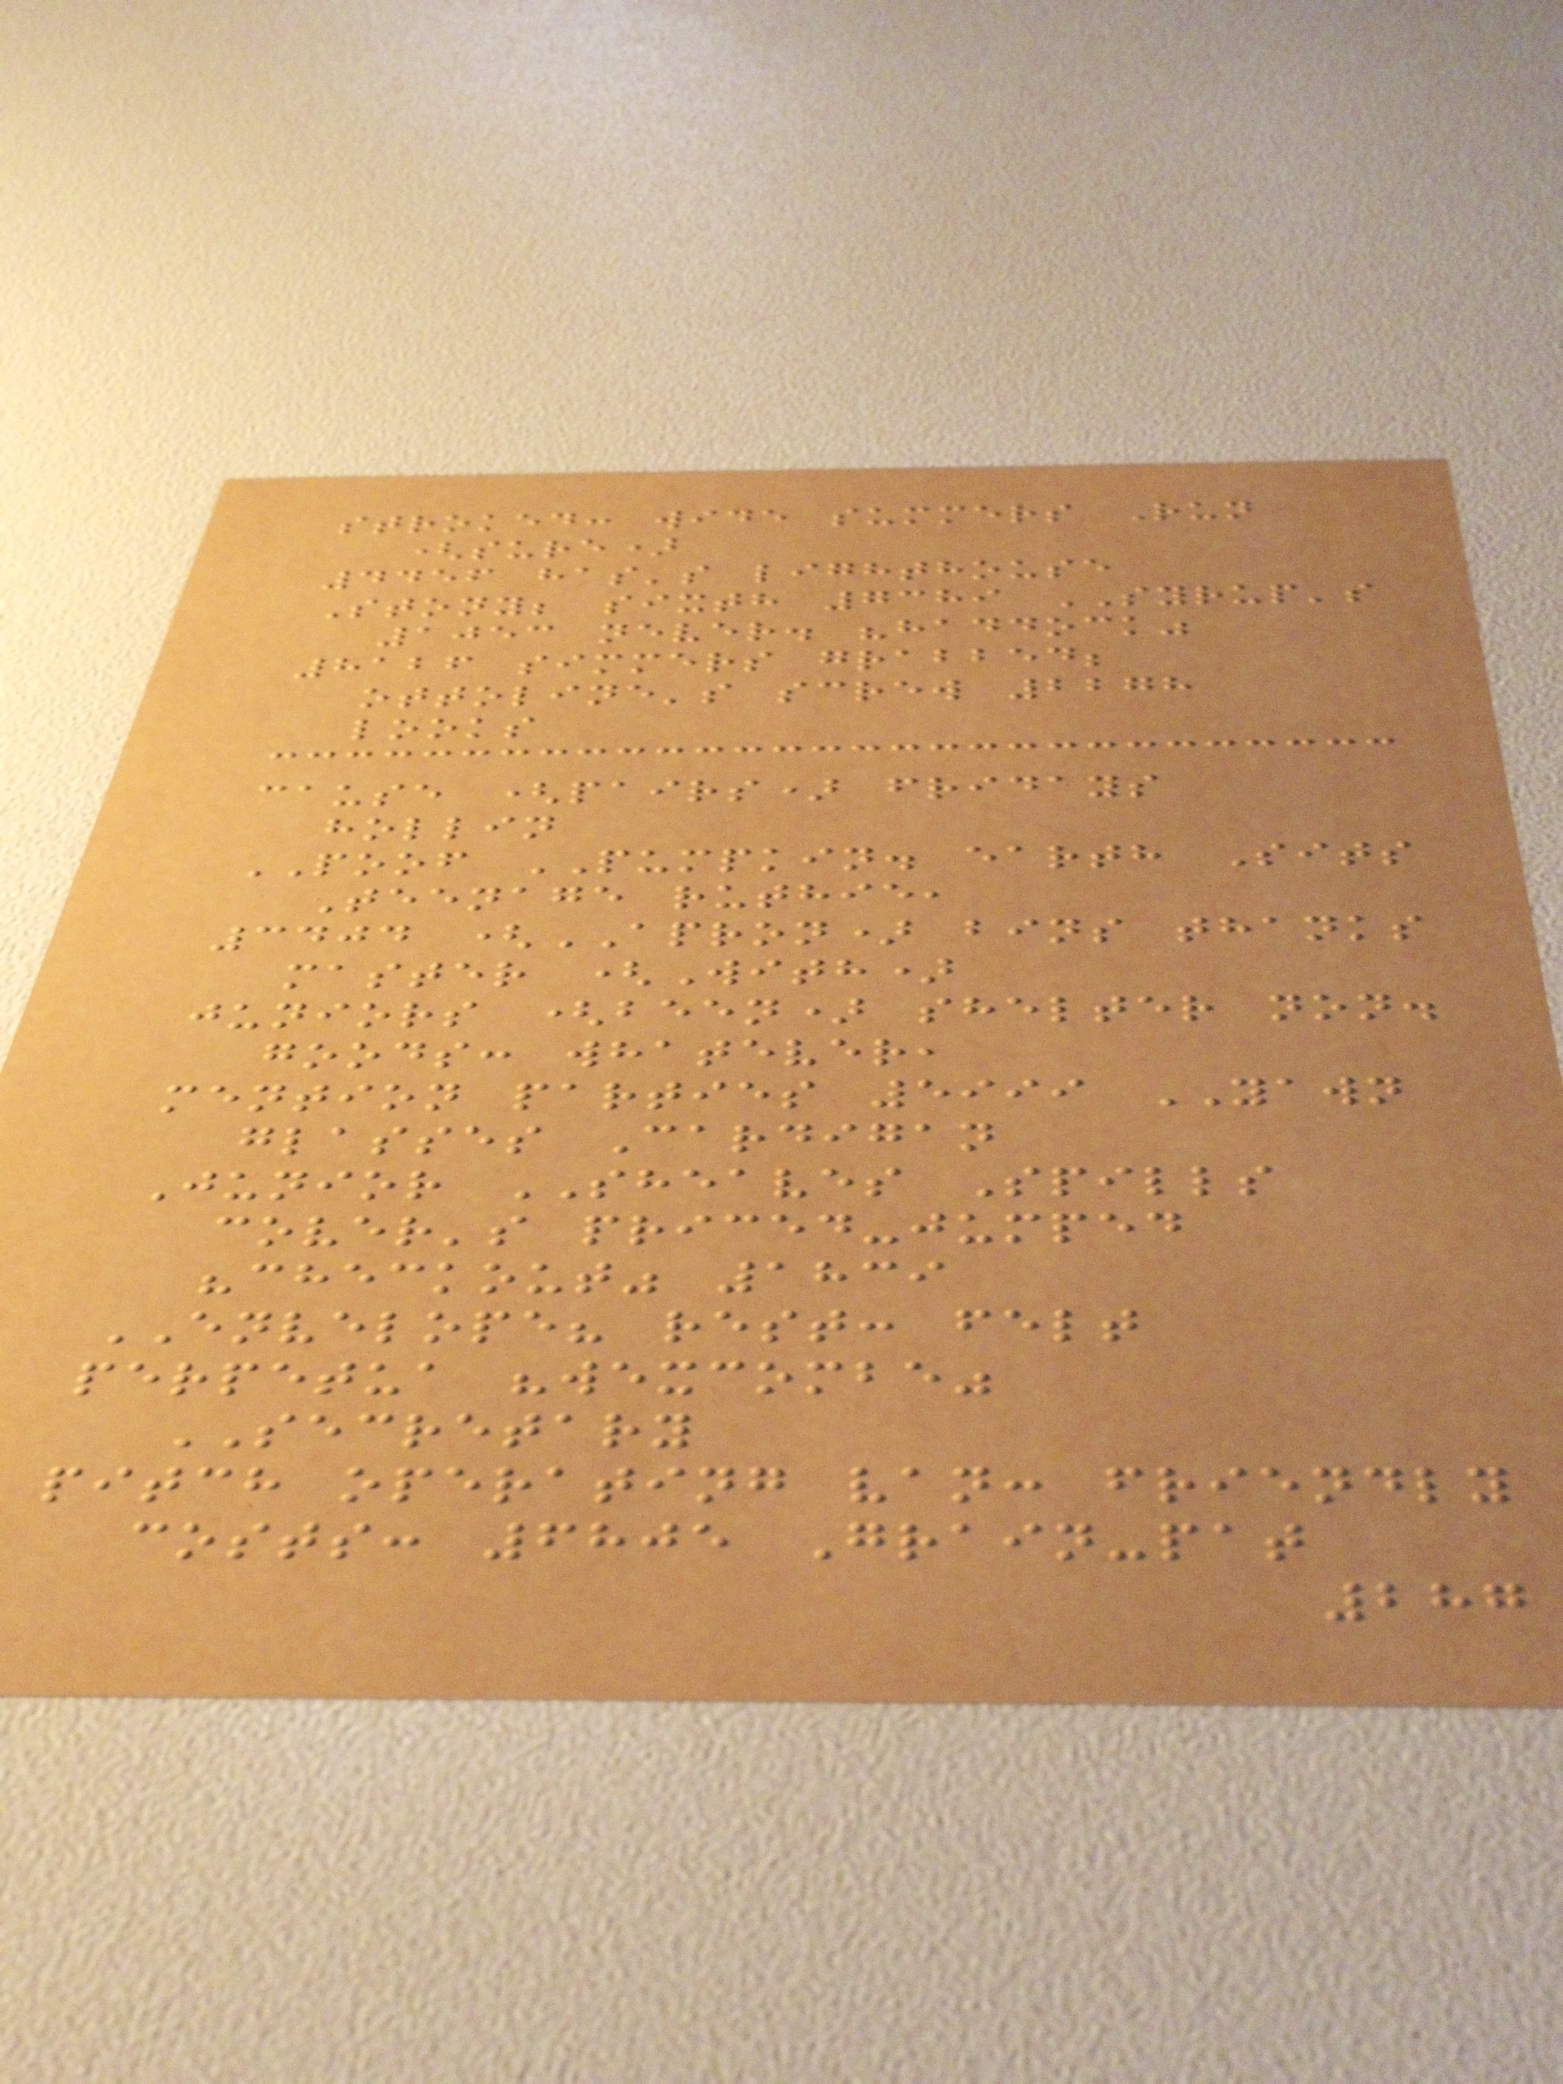stroked: wide summers Run
(sure)
4456 has's lighthouse
Stony; sixth 7389 SYRUP's
1053 never. "haddock"
8126 simmers grabbed;
ottoline's screw 2278
looks
cause (pairs) fridays
hollin
POOF PUMPKIN. earth Sits
Teenage ruthie,
3404 (APRON) bins thanks
master (With)
juniors (been) shelter non.
goods: whatever,
mention parties 5999 YAWN
glasses Cardigan
Junior SHEAVES Spills
cover's priced-jumped
"checkout" 1839
ENVELOPE? rest: felt
perpetua "wexcombe"
SECRETARY
pitch operating van: friendly
costs: 6805 Grain-pat
287
